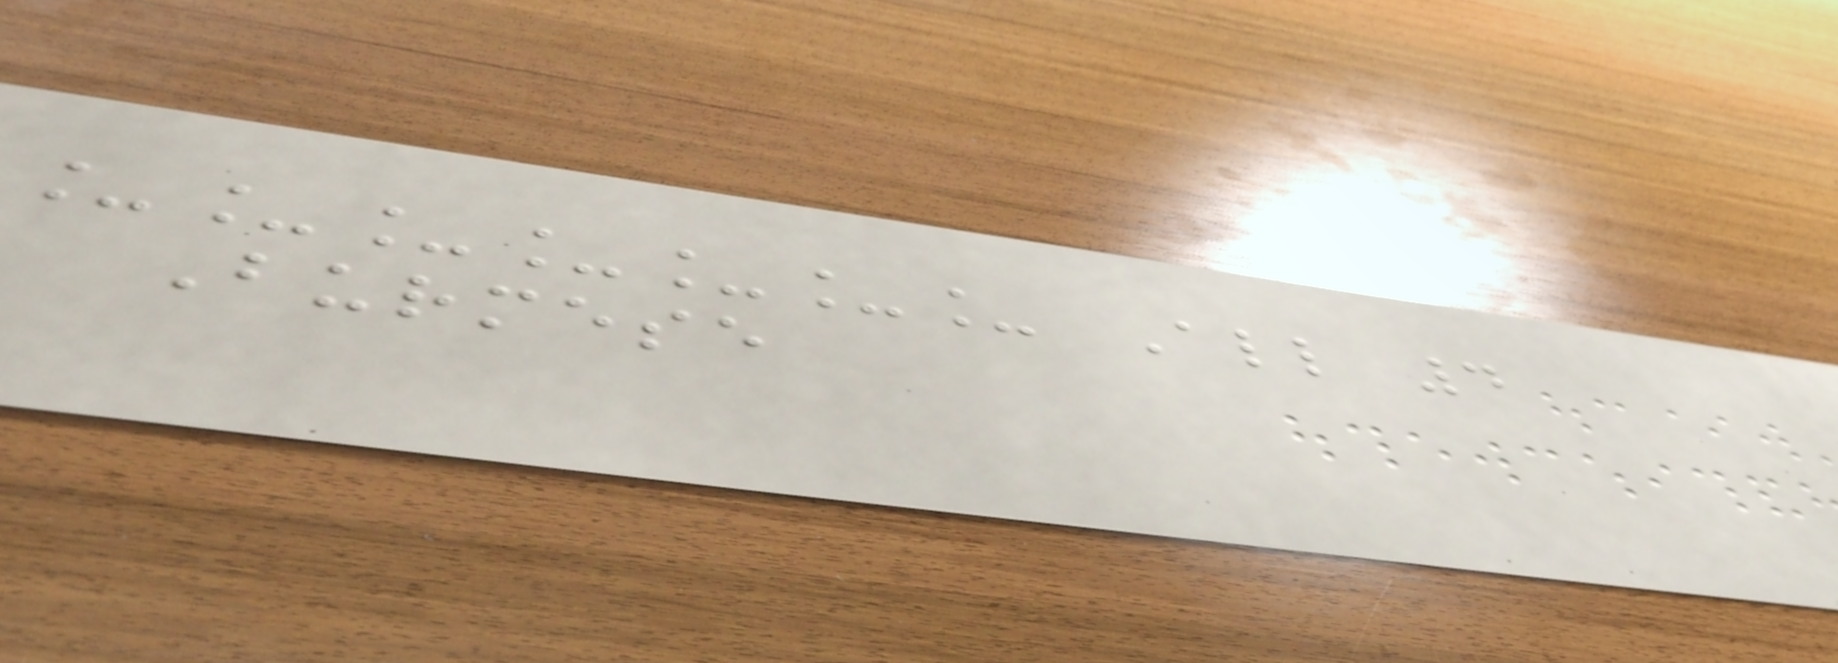_______ All 4
Burmese
